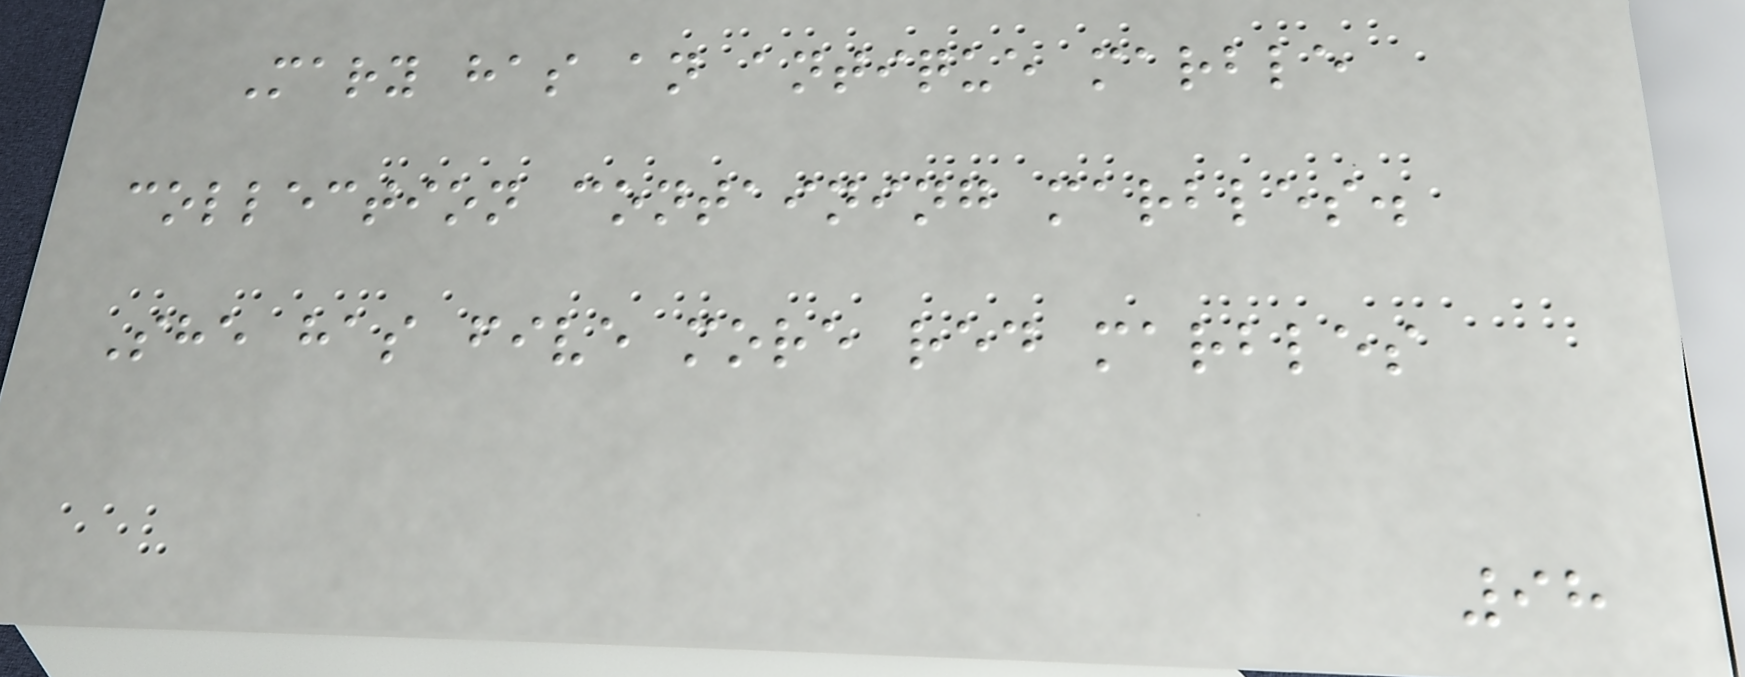Mary has an antique marble
collection containing marbles.
She has five more red marbles
98
